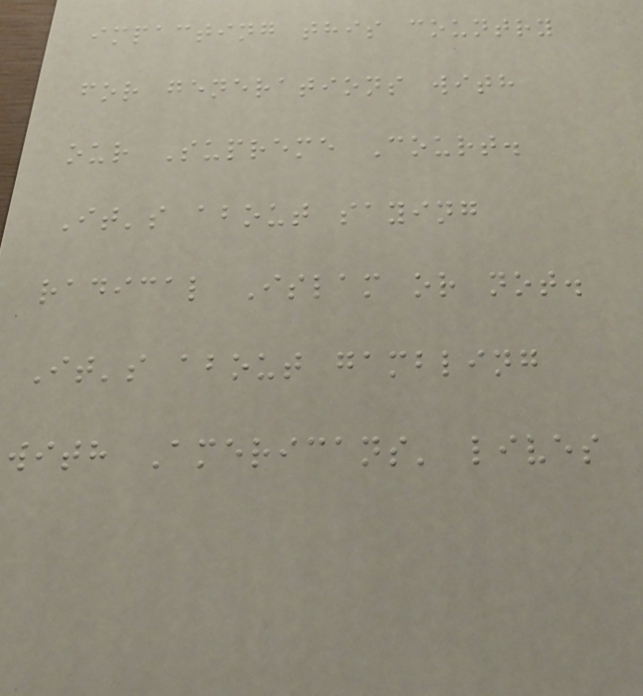impacting this country
for generations with
our Supreme Court.
It's about saying
radical Islam or not.
It's about gambling
with Americans' lives
